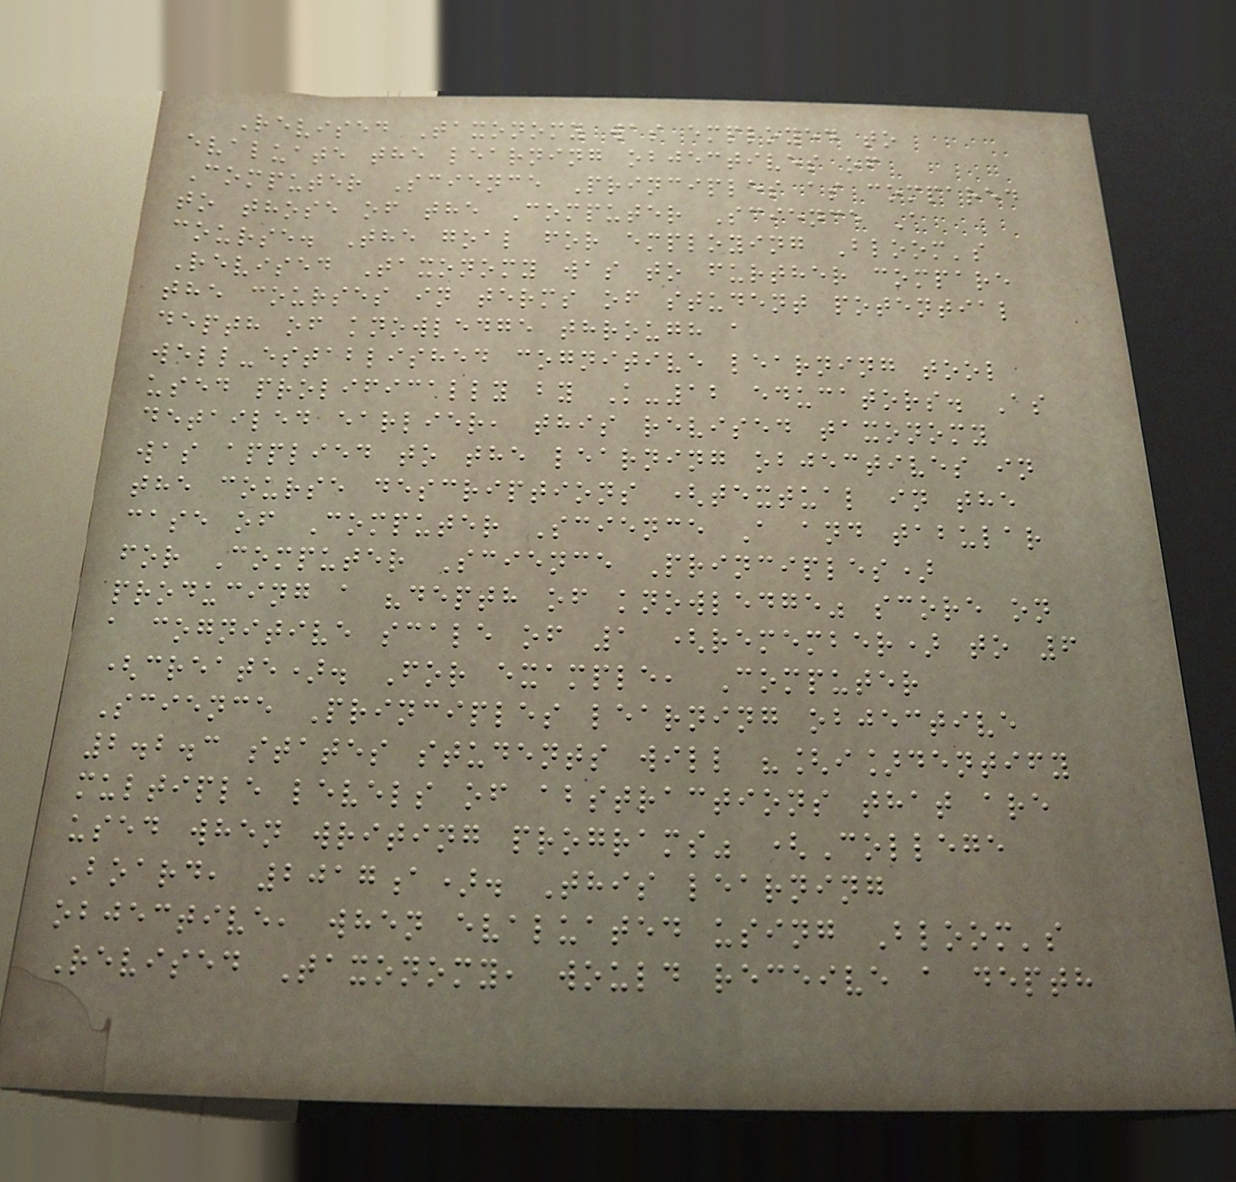Revised Taxonomy was employed to
evaluate the learning objectives of
Computer Science Principles as compared
to those of the Computer Science A
course. The goal for employing Bloom's
Revised Taxonomy was to further compare
the courses in terms of student potential
depth of knowledge through a
well-established cognitive learning tool
used prolifically by K-12 educators. As
detailed earlier, this revised taxonomy
was applied to the learning objectives in
the course descriptions (textual in the
case of Computer Science A and tabular
for Computer Science Principles)
producing a "depth of knowledge" score on
a cognitive scale of 1 (remember) to 6
(create). For example, Computer
Science Principles learning objective
2.2.3 states students will "[i]dentify
multiple levels of abstractions that are
used when writing programs" (College
Board, 2017a). This learning
objective, when evaluated using Bloom's
Revised Taxonomy, would receive a depth
